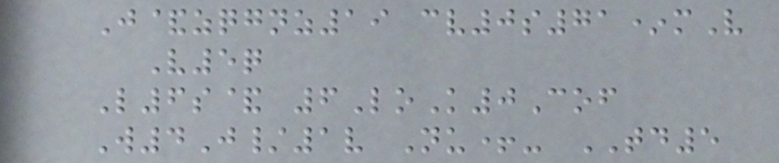J&zqgnz19 cv0s71*mV
V5q
L6s& 6LoK0Cof
W4J/1v Nu+- TD5
